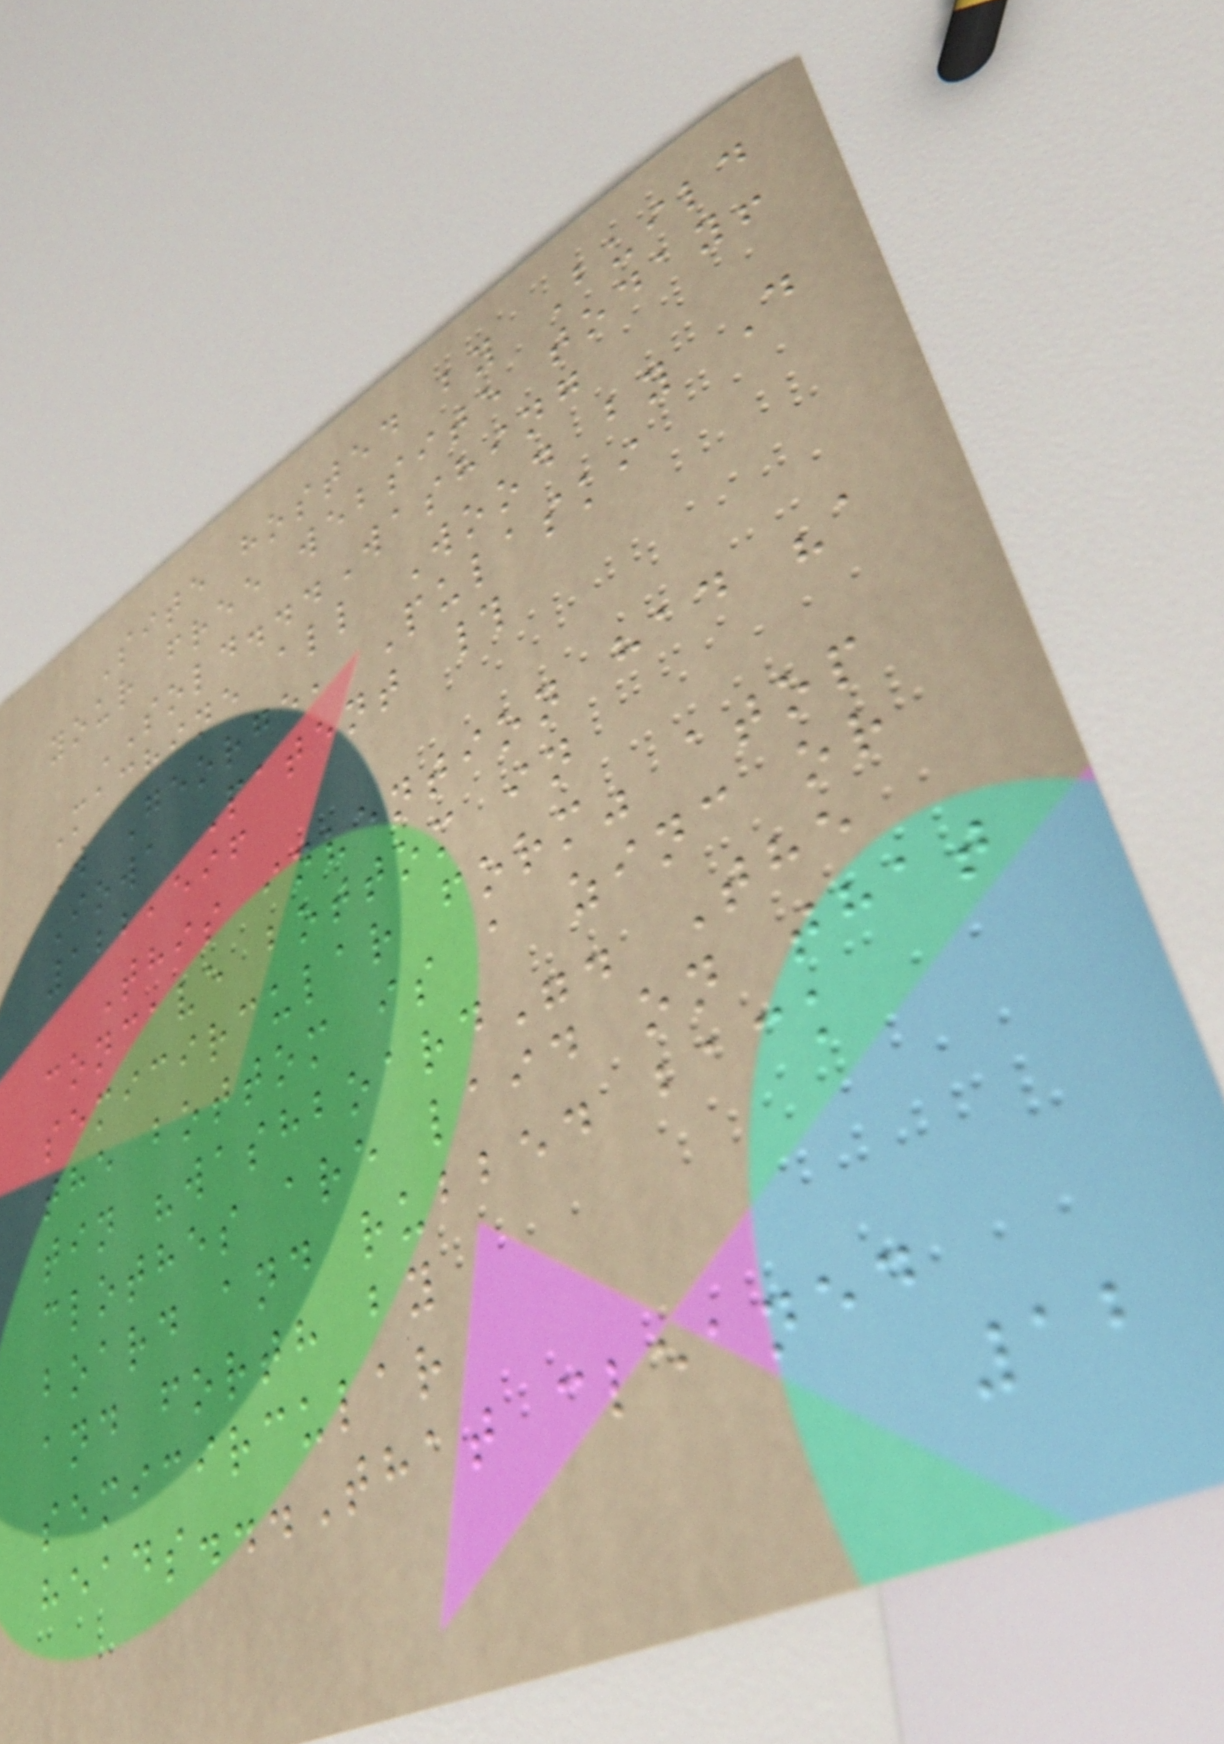Site hosted by Build
your free website today!
SOLD...Washing
Machine all Wood by D
W George, Pulaski
Iowa Patent #
122,596
This invention had "a
concave bottom in
semicircular form" atop
the bottom is a zinc or
tin "washboard". The
clothes are laid on that
board and rubbed back
and forth by
semicircular
heads...That cleaned
12
